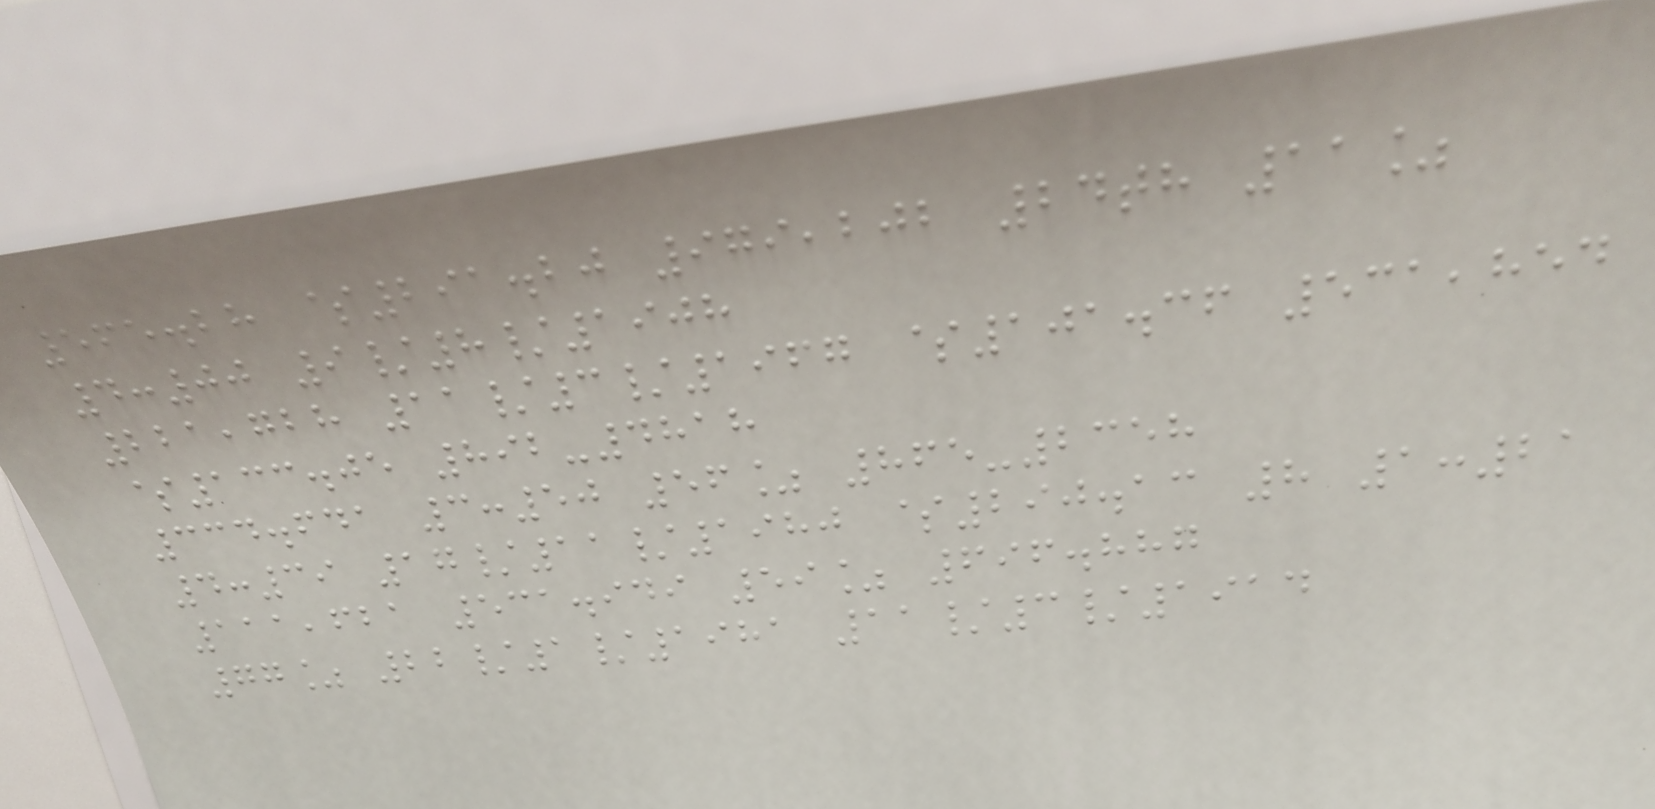565.28 $291.20 979,202 24th 11%
4:00 9/8/1908
221,728 11/3/1967 $101.36 531,854
$133.05 892-4818
334.641 3:50 56% 865-2358
4:39 17/11/1980 $290.13 8 1:21
111,621 531.949 59% 696.887
77% 22/1/1981 11/3/1914
